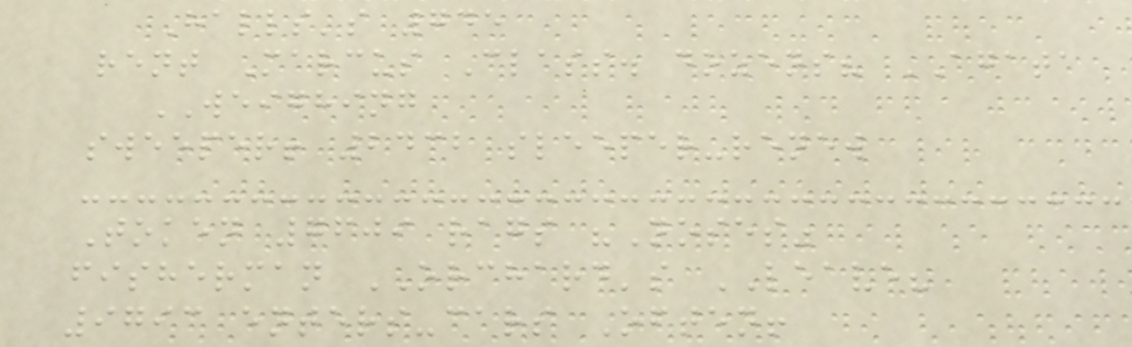Halls's 745
rent Marcus Class. dozens? AGATA
WEIGHING
sweeper! 2432 sleeper-renew
Token 7609 rags "Noses"
fisherman ORCHARD's LEAVE?
9793 enters-cars Often!
